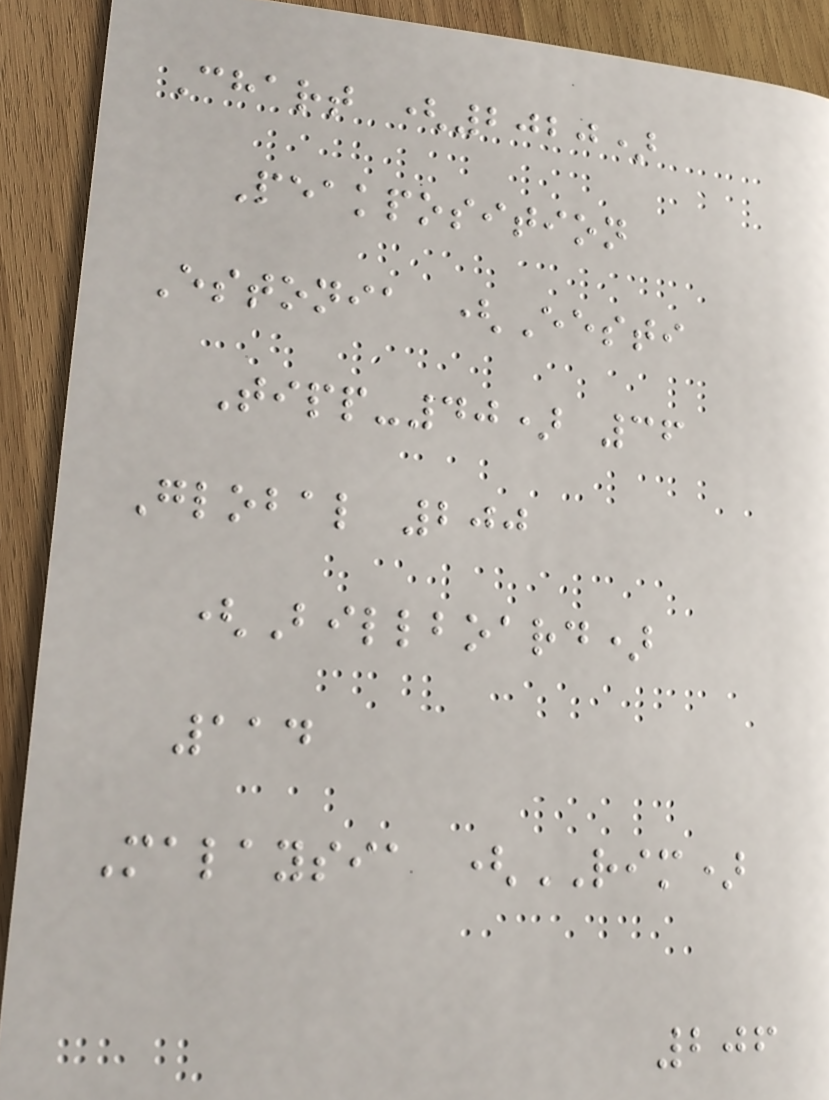Chart (2020)
Peakposition
Estonia (Eesti
Tipp-40) 36
Global 200
(Billboard)
114
Malaysia (RIM)
206
